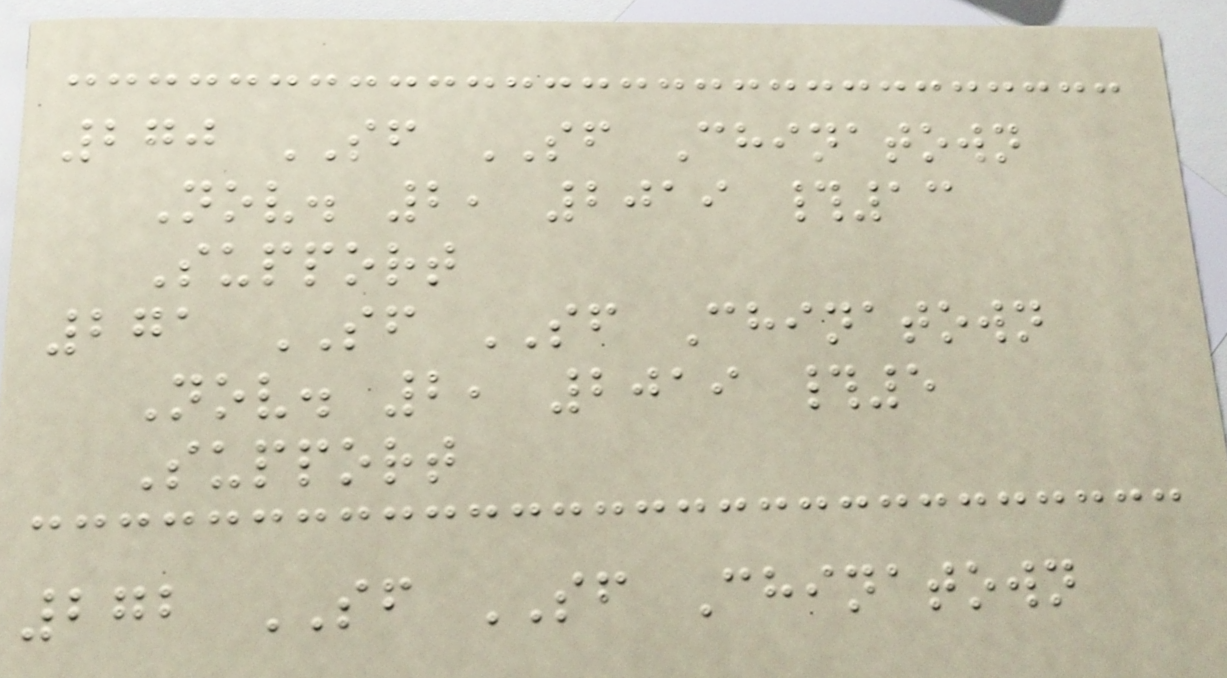270 SF SF Chinatown
Nov. 2, 2019 #13
Support
271 SF SF Chinatown
Nov. 2, 2019 #5
Support
272 SF SF Chinatown
